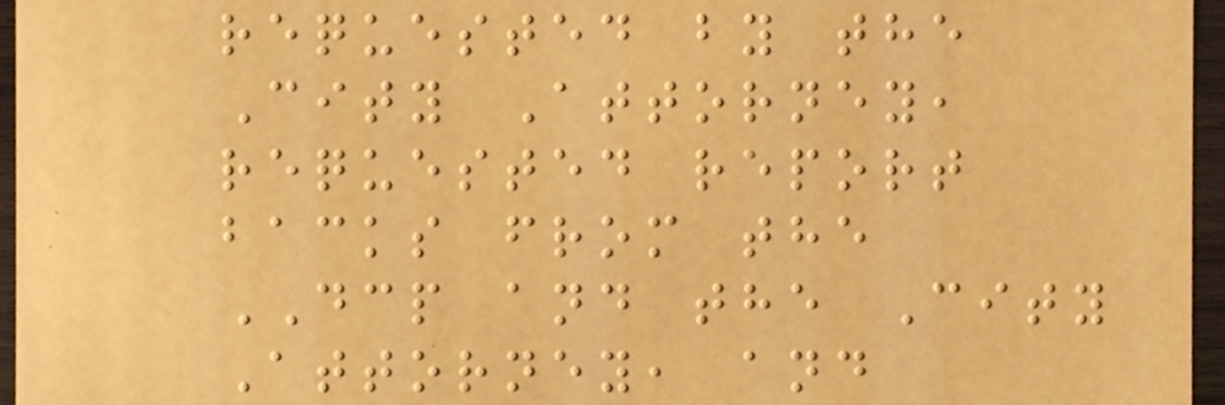requested by the
City Attorney,
requested report
backs from the
DCP and the City
Attorney, and
